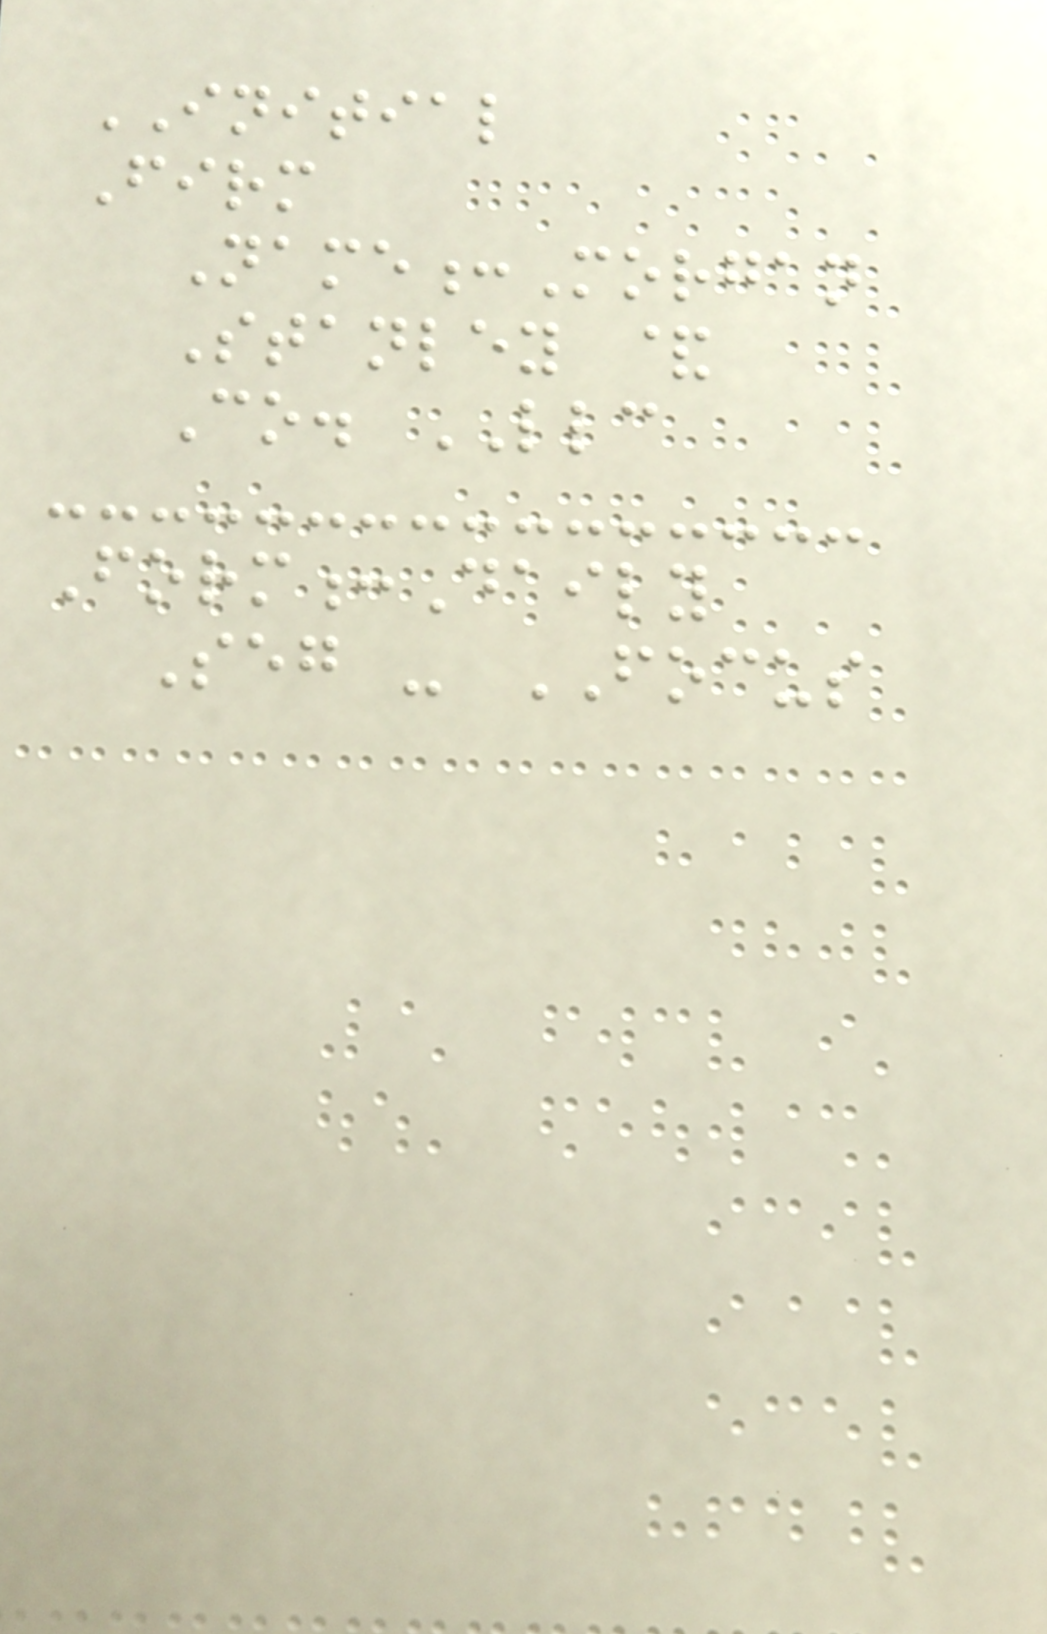INITIAL
Firm
Name:Morgan
Stanley &
Co. LLC
Form:Daily
Seg - FOCUS
